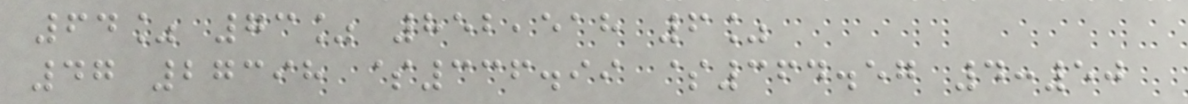64% 73% 852,518 6%
47 27398 $336.99 $364.57 4:50
